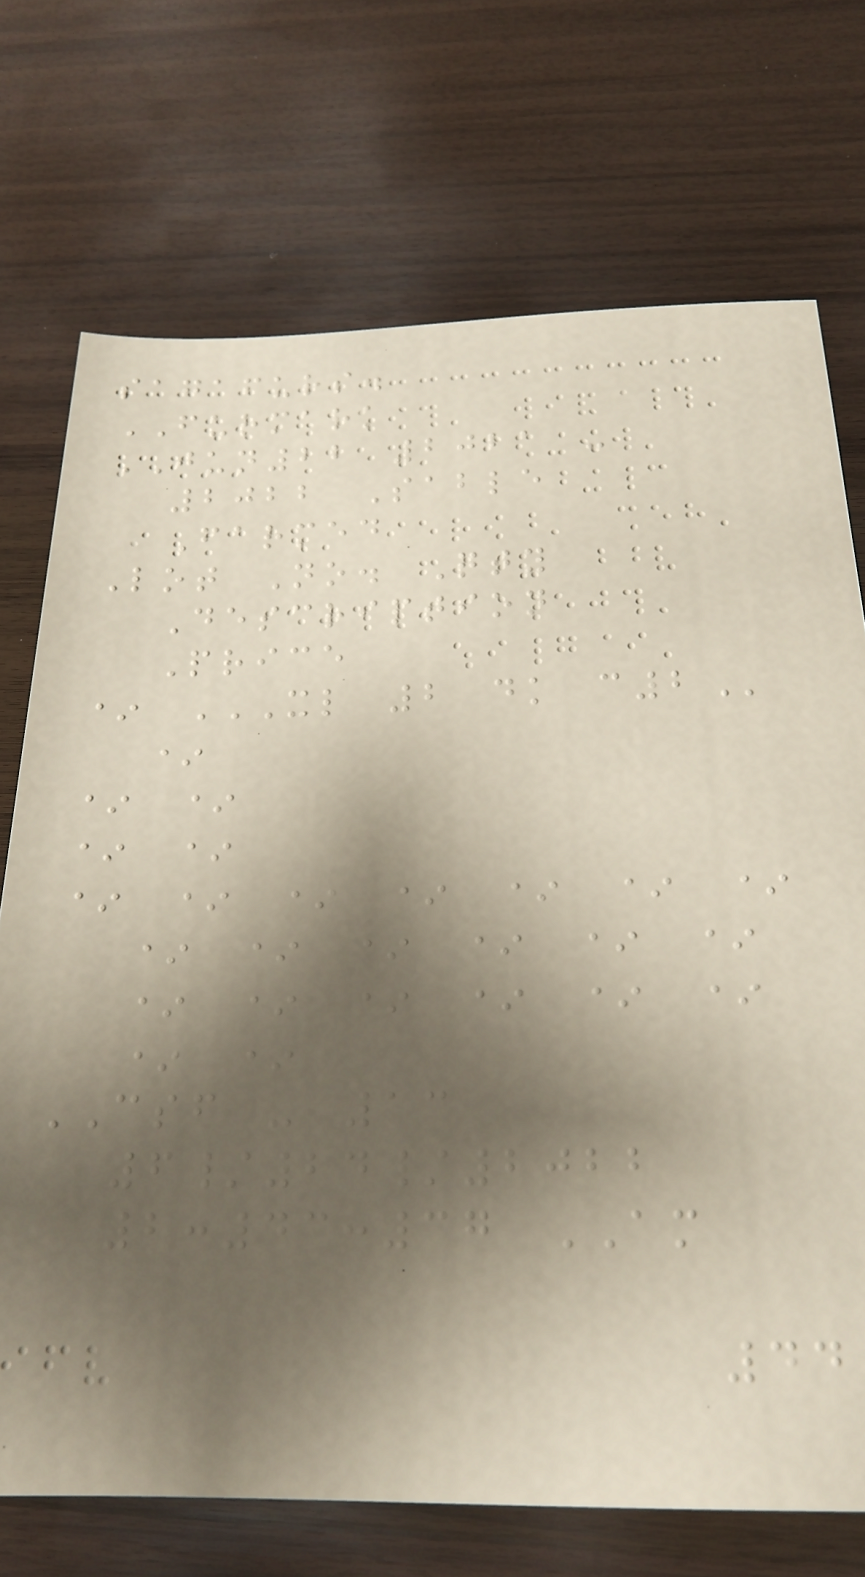sagafurs.
FURMARK
JUN22 2021 -
2022 Sable
Farmed
Lot No. Qty
Description
Price
* XL 2 DK C2
*
* *
* *
* * * * * * *
* * * * * *
* * * * * *
* *
CSF - 13
6/24/2022
2:43:37 AM
44
